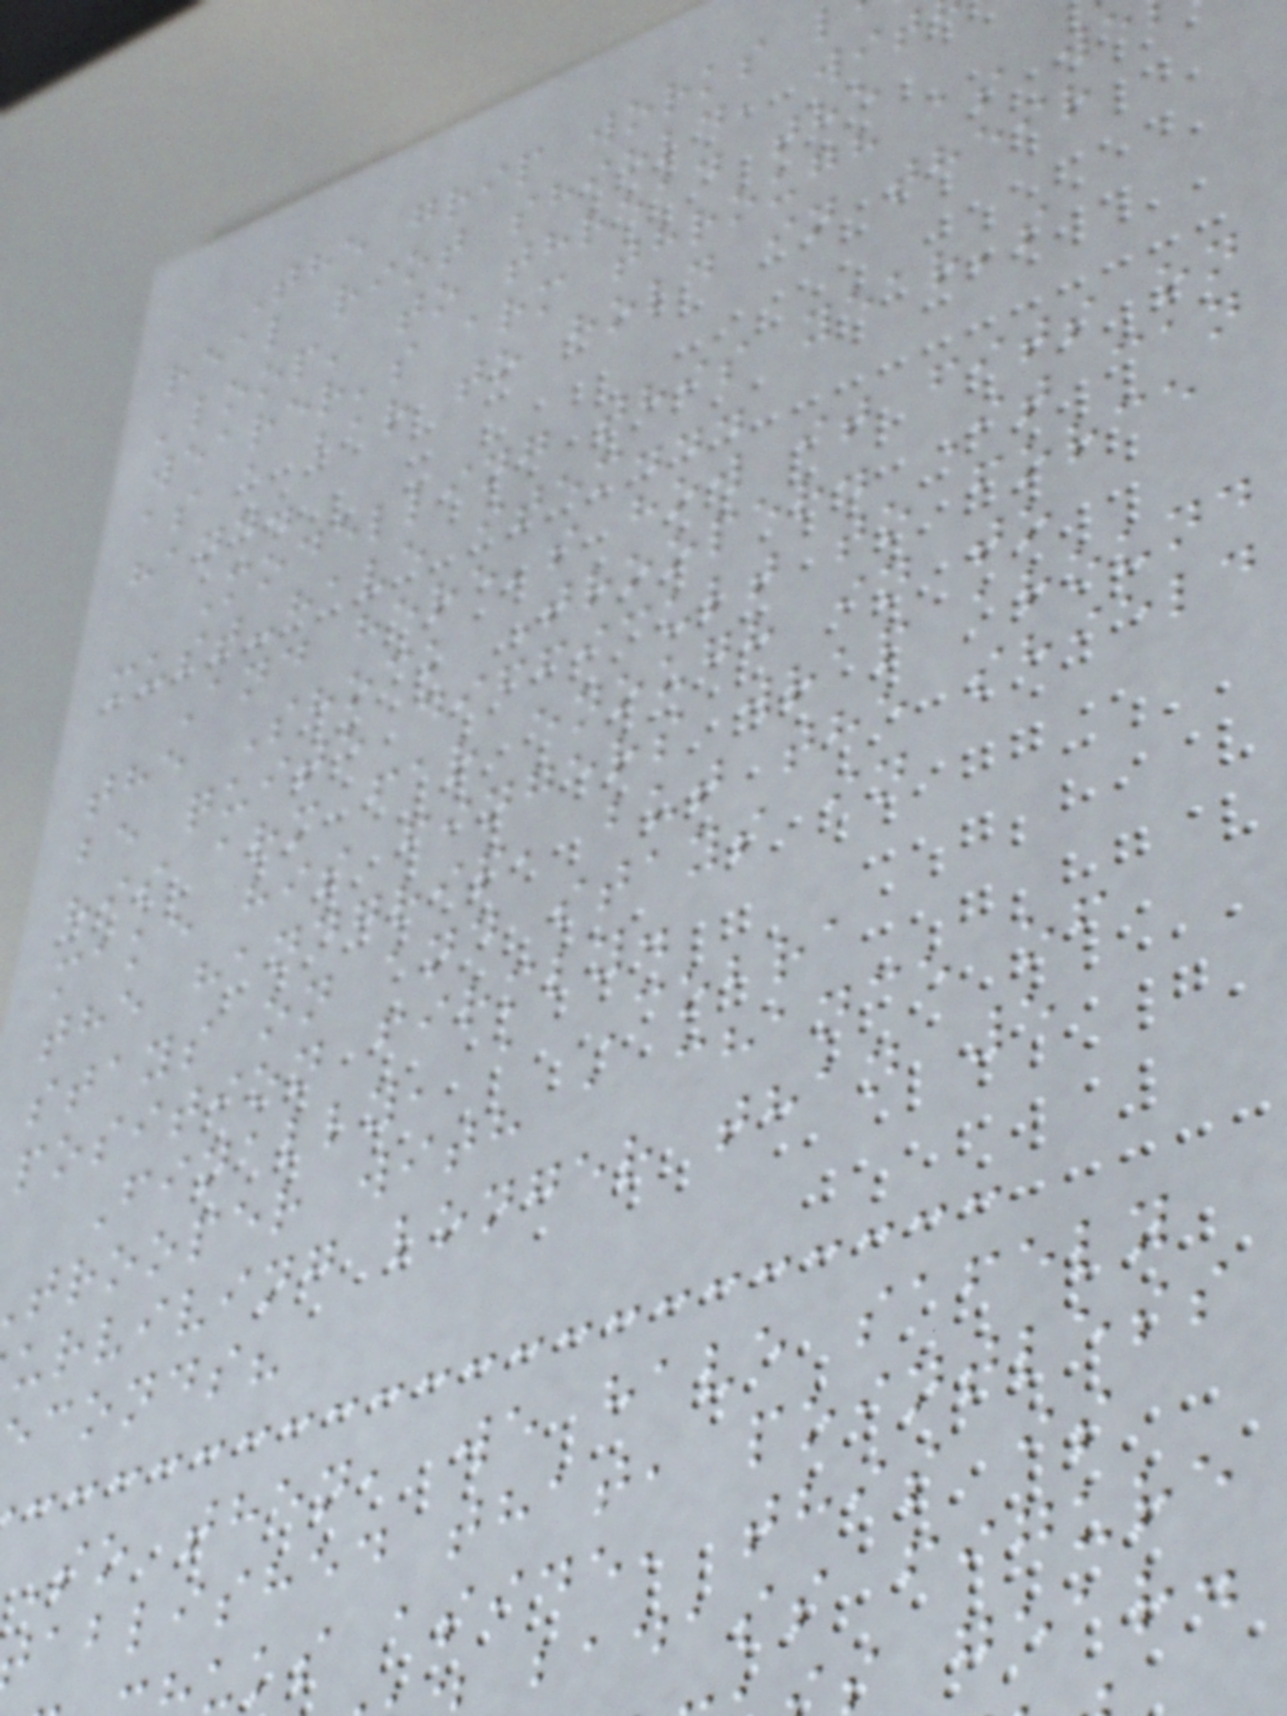The grip works
real riot shield, wit
'loop' to thread the
wearer's arm through as we
as a bar to hold in their
hand.
Modelling this year's
must-have item...
And here's how it fits on
the Shock Trooper. It can
be quite difficult to force
his arm far enough in to
make his fingers wrap around
the handgrip, but the shield
stays on and stays in
position firmly.
Finally, a Cobra
trooper with a chance of
urviving longer than 5
conds?
So then, we have safely
ablished that, pointless
uks aside, this is
badass figure
